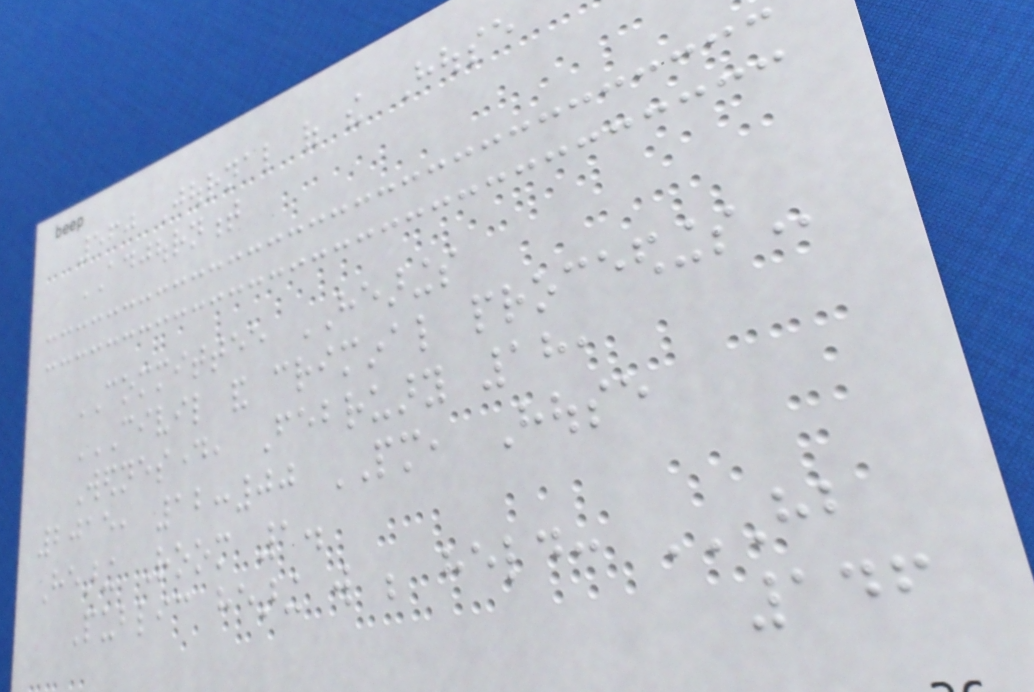560 Journal of the House
ADJOURNMENT
COMMITTEE HEARINGS
CIVIL AND CRIMINAL PROCEEDINGS
Wednesday, February 18,
2015, 12:00 PM, House
Hearing Room 1.
Public hearing will be held: HB
146
